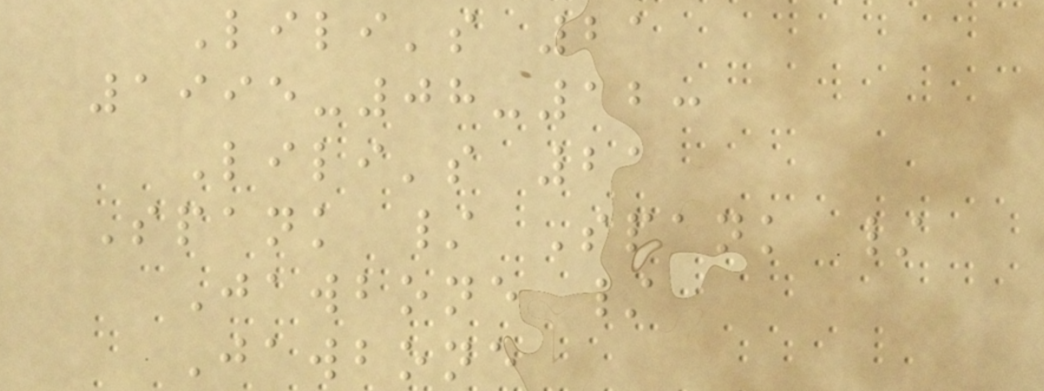Lili's 21
1995-08-12:
Lili's 21
Spank / Spank /
Jawbone /
Jawbone
